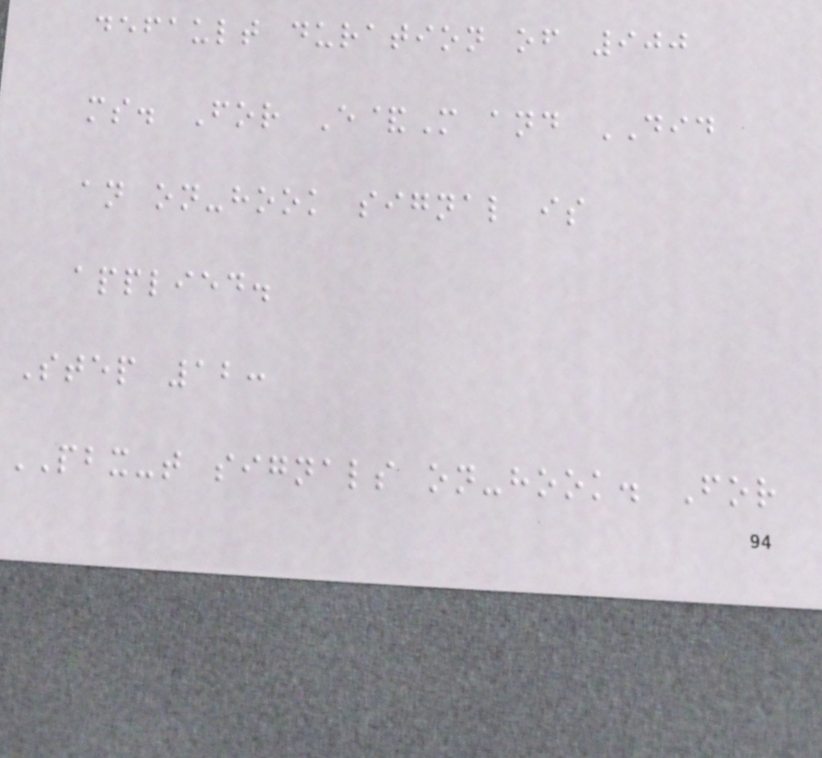default duration of 900
ms. For E&M and DID
an on-hook signal is
applied.
Step 12:
PBX-t signals on-hook. For
